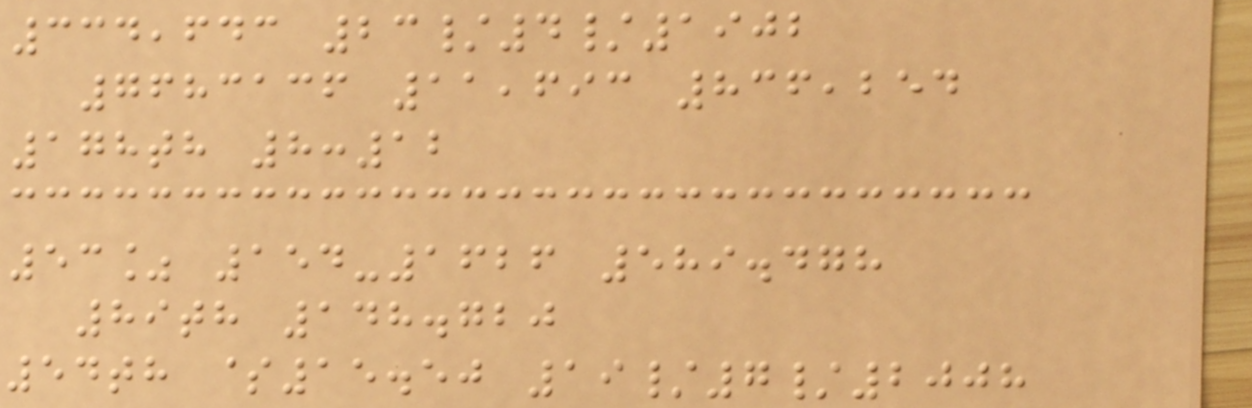334,643 23/4/1902
7683136 11,693 836,254
178th 8:12
53% 154-1626 589.478
89th 148.720
54th $15.50 19/7/2008
